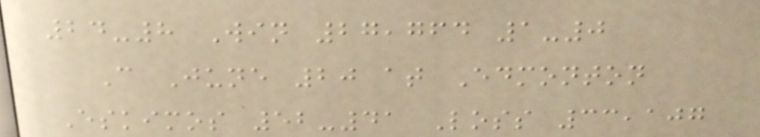24-8 Win 27,764 1-0
C June 20 at Edmonton
Eskimos 52-41 Loss 33,107
